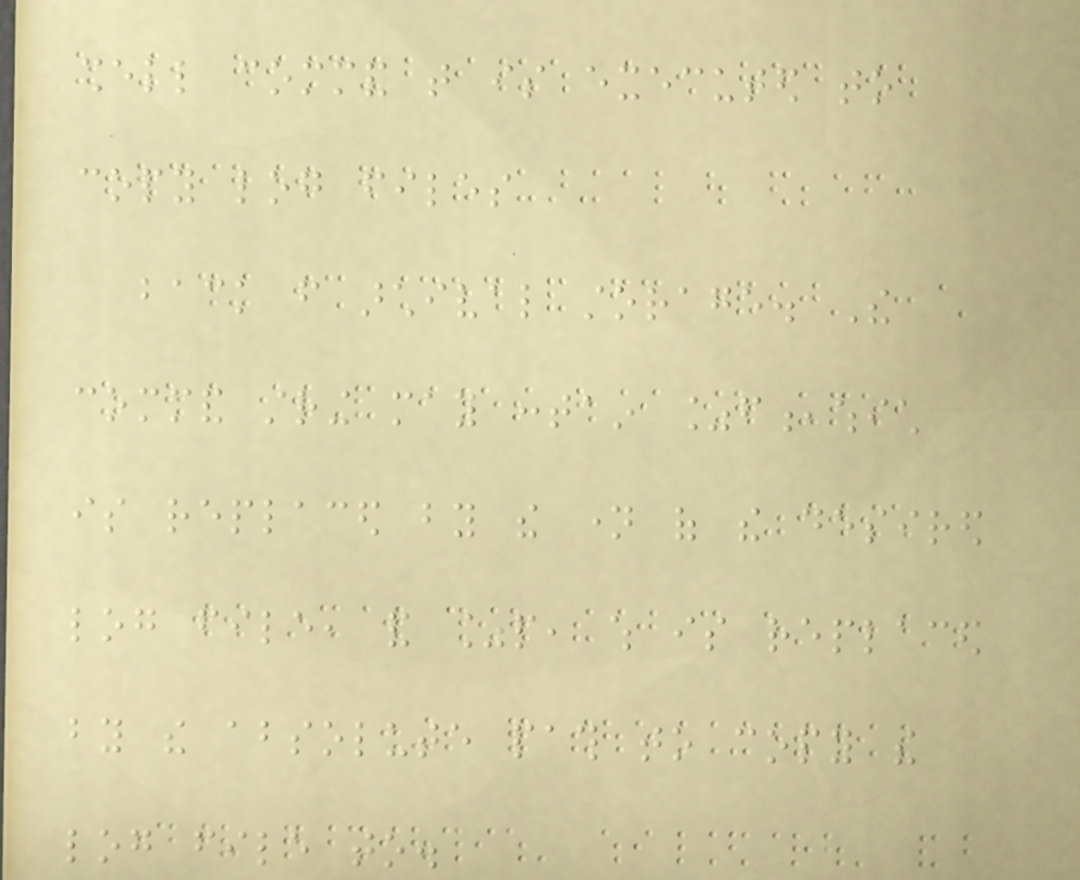shell command that is executed to
copy log files
back from archival storage. The
command string may contain %f,which
is replaced by the name of the desired
log file, and %p, which is replaced
by the absolute path to copy the
log file to.
